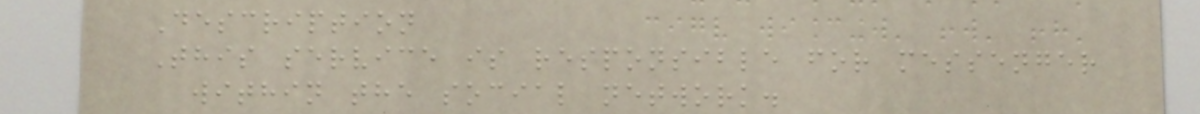Description
This service is responsible for messenger
within the social network.
